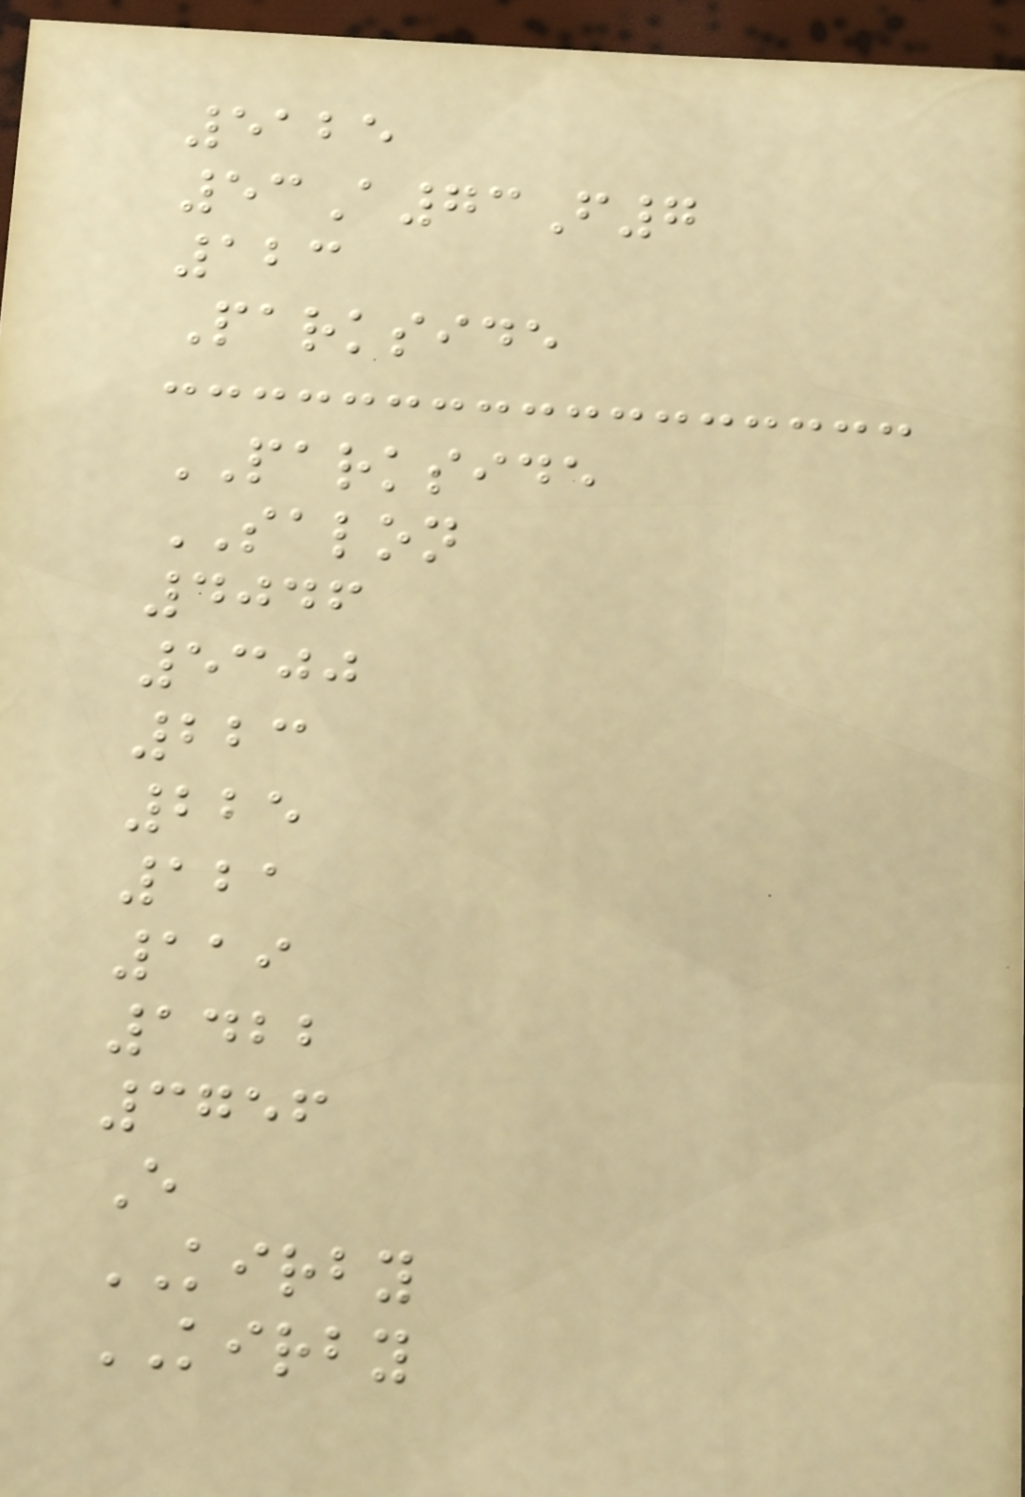5125
53A73F7
123
Parkside
PARKSIDE
SALON
4046
5300
223
225
121
119
1422
3756
E
KIRBY
KIRBY
